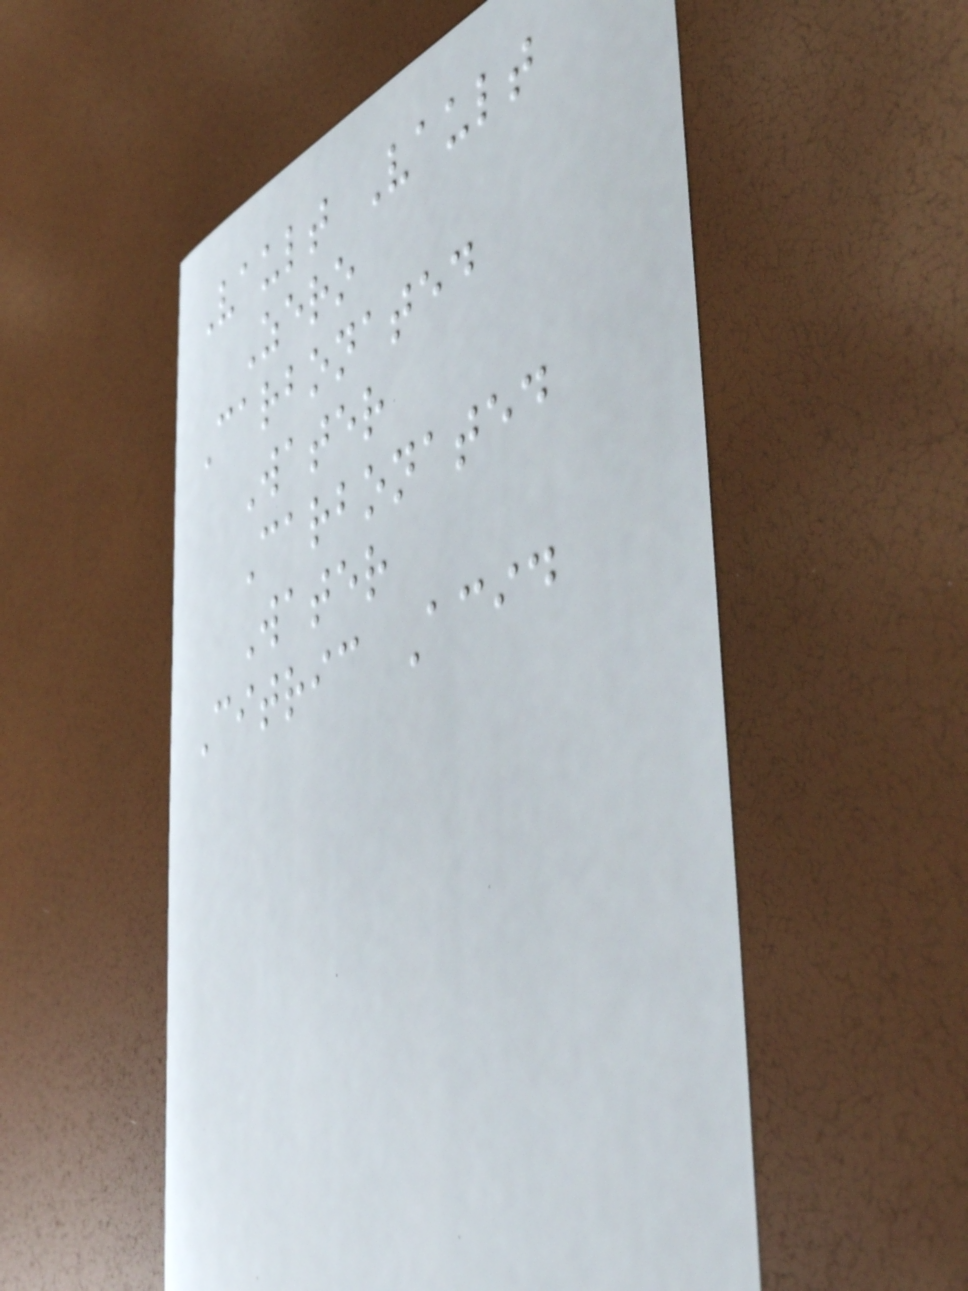Vault Vault
Zero
Carbonated
Water
Carbonated
Water
Citric Acid
